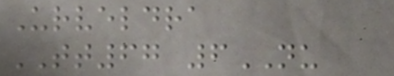Urveldra
TT67 6NU
